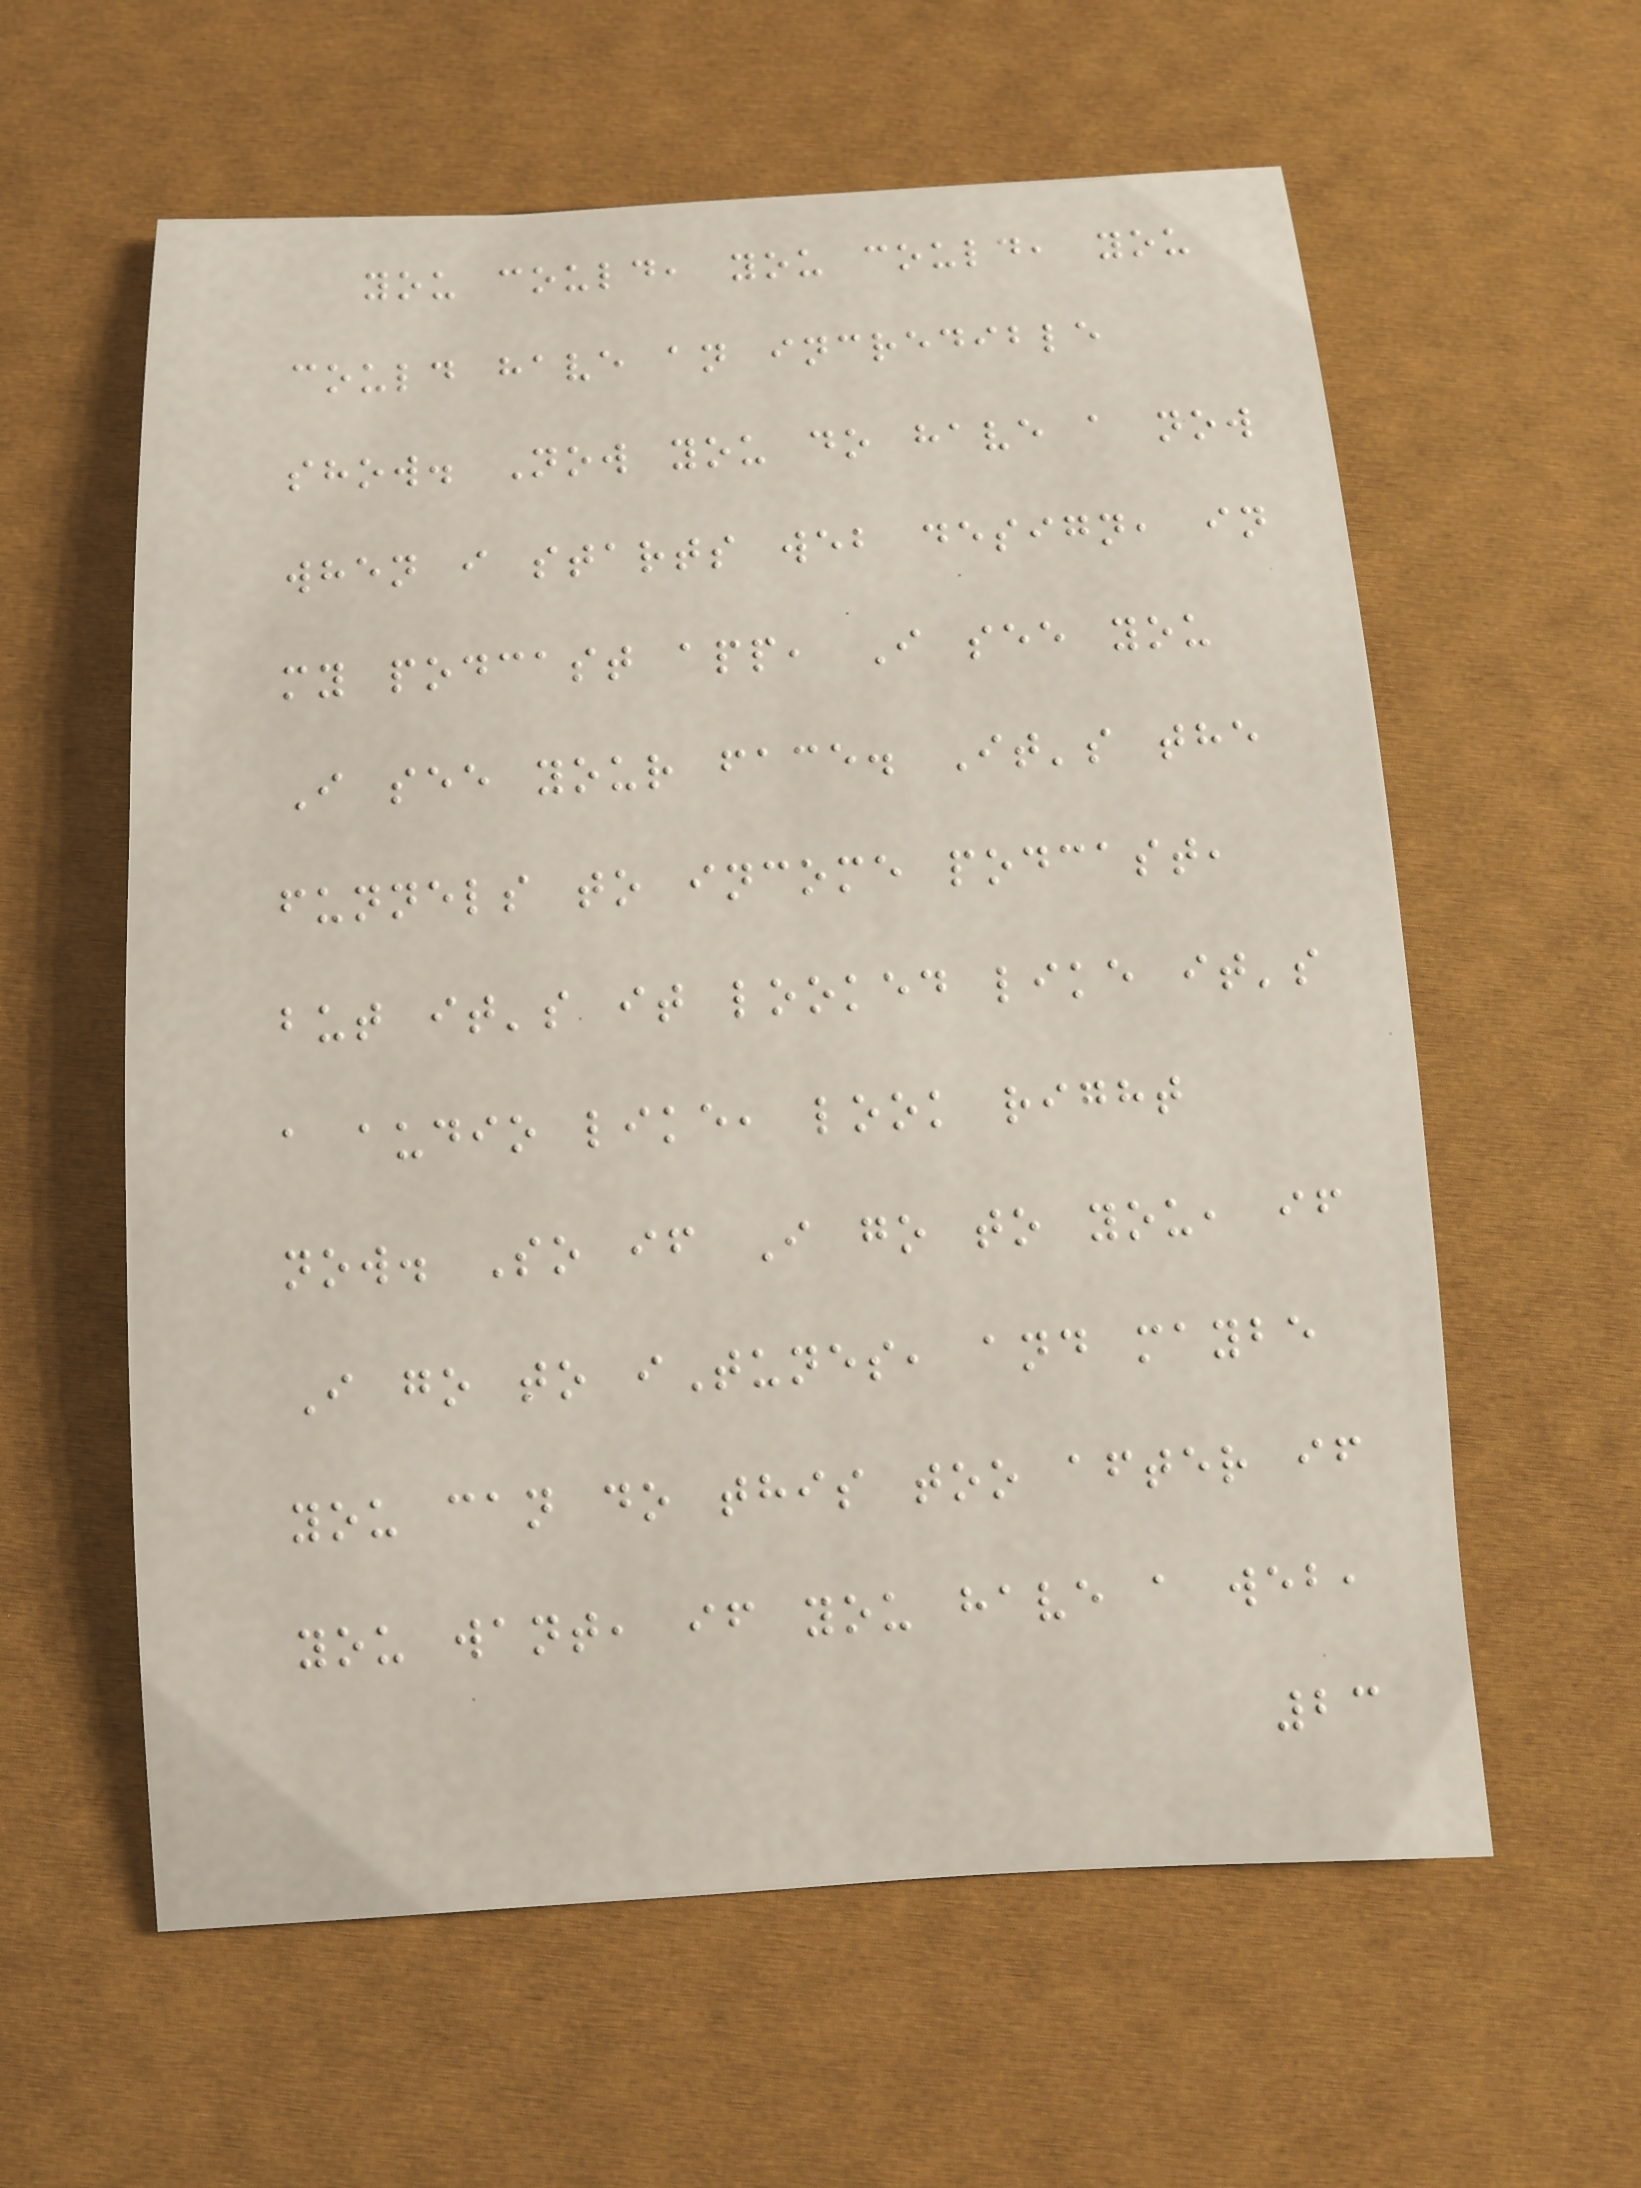you could, you could, you
could have an incredible
show. Now you do have a now
when i starts web design, in
my podcast app, I see you
I see your face. It's the
funnels to income podcast,
but it's it looked like it's
a audio like, look right
now. So if I go to you, if
I go to iTunes, and maybe
you can do this too after if
you want, if you have a web,
23
